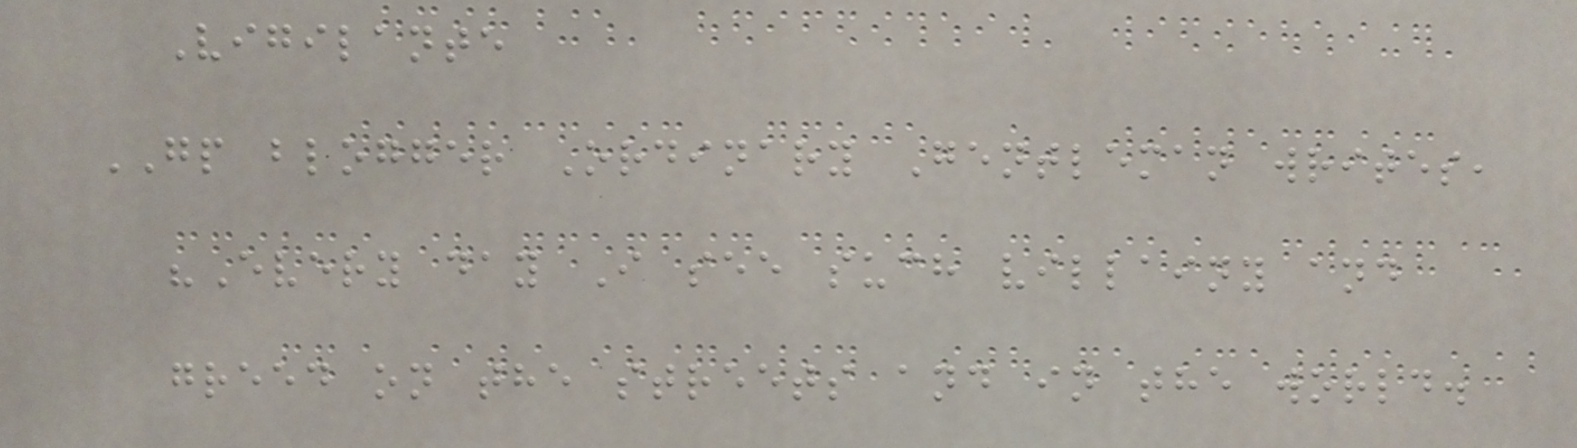Vigilante
GP blogger Ordinary Gentleman writes,
"Every day I see such villainy and
greed on the streets and in the world.
